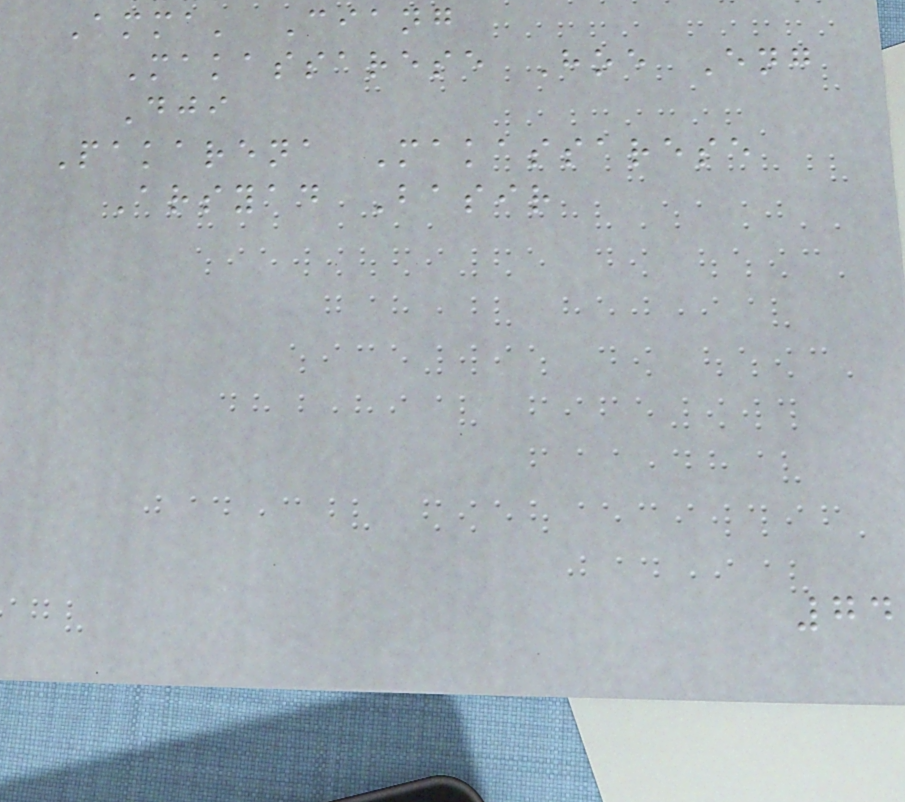Amma' Ciang
Makassarese Hoe Eng
Dji
Pakarena Makassarese
Arsyad Basir
74
